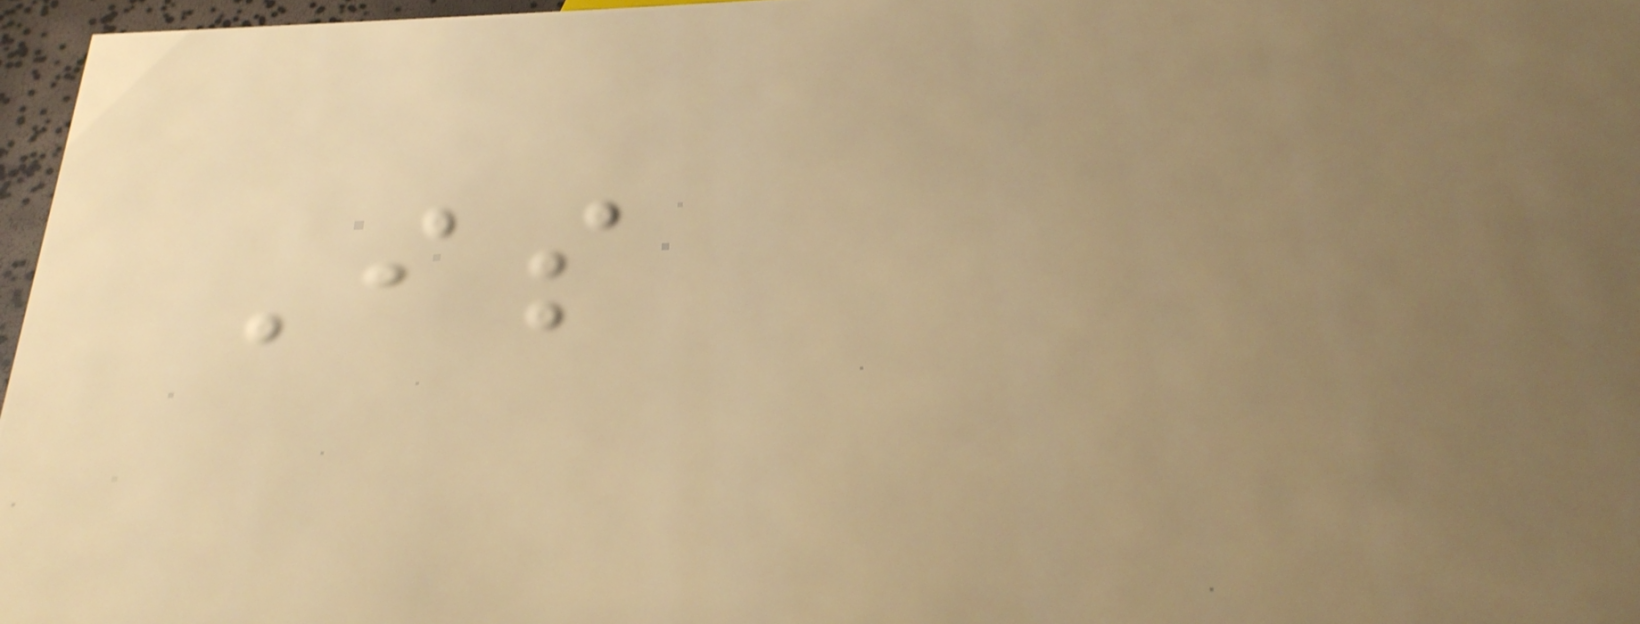Is
